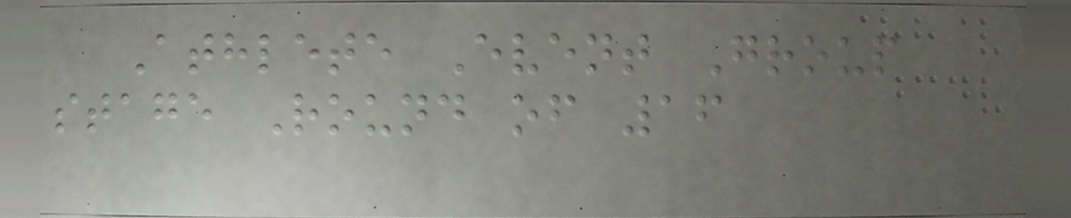Athlete Event Group
stage Round of 16
